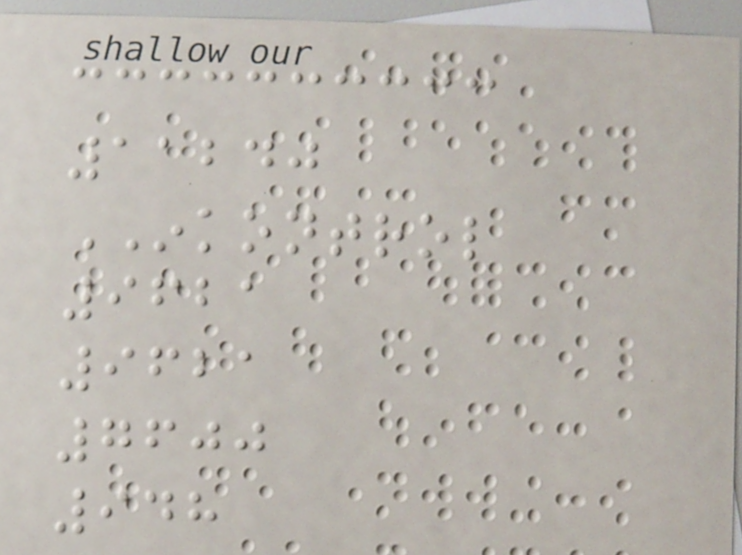11240
INKONTROL
9621
9621
7600
948
